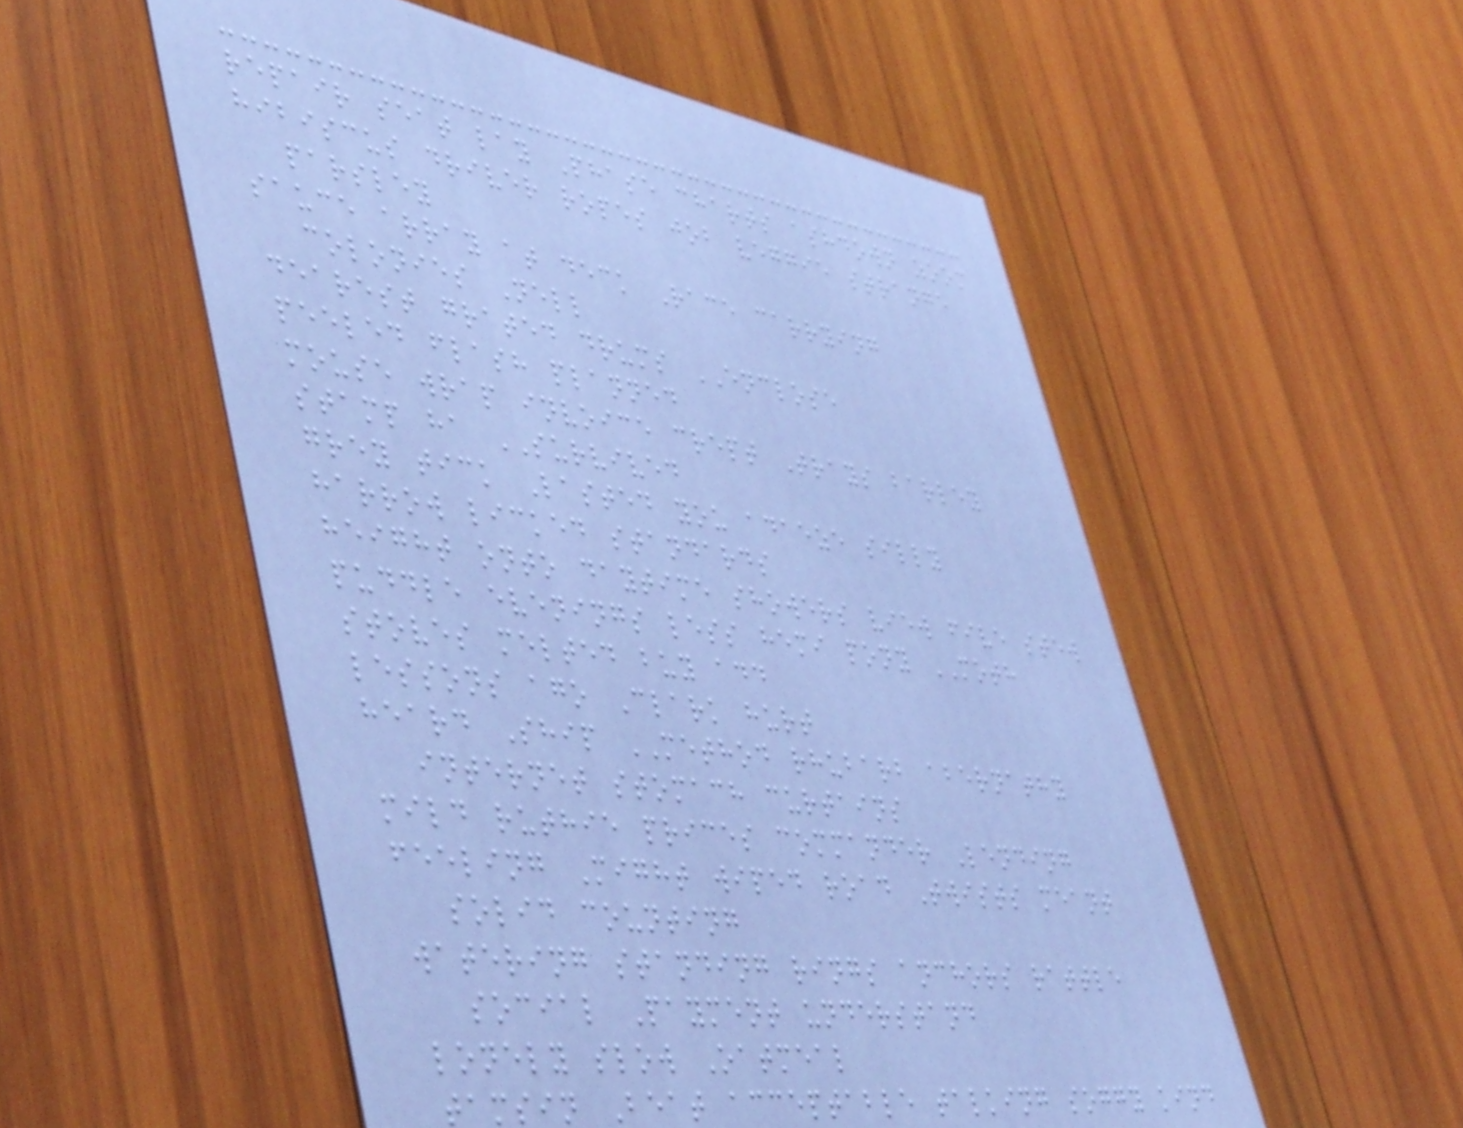repair seat lay Phase charts ashdown zoom
hibiscus driver ropes job veggie strange
parsley
sauce array at deck Race carrying
colonies Nell
dearest grated drums ENCLOSE
peeled flash planned
mouse wrap invoice crept Trays barley
stamp ha SURVIVED
grey tick Lasted you adaeze silly
harrow licked standards
height onto daytime showers view five stew
puddle evenings less hemi pony MOTH
stoves melted buy add
lessons ago Clark hurt
heard Ship METHOD rhubarb abernathy
internet stomach curtains
mild ruthie prices commander Lending
feeling Might wiped road Twists meant
solid counting
watering standing rings anchors rattle
social Payment understand
lonely slow Oatmeal
tamsin Beat acceptable talking soggy kind
